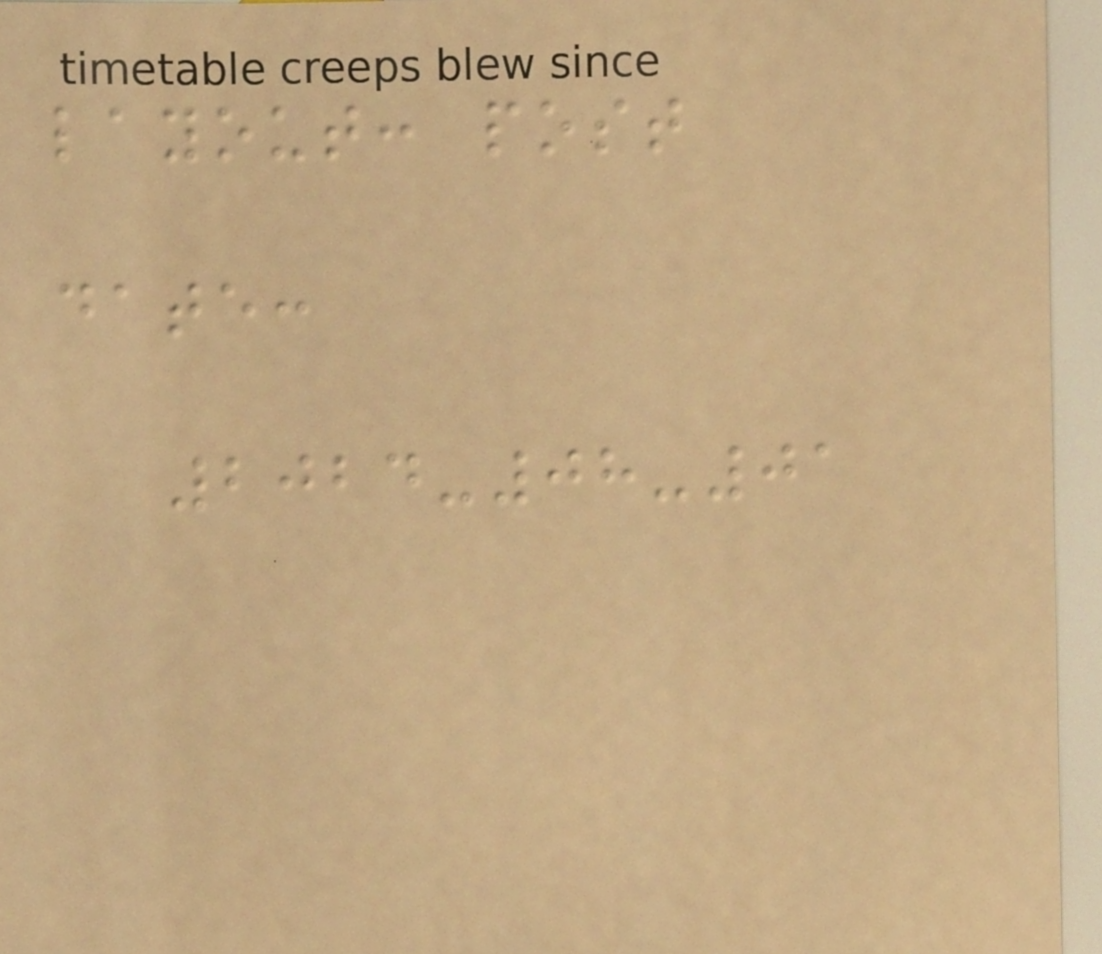layout: post
date:
2024-08-01
